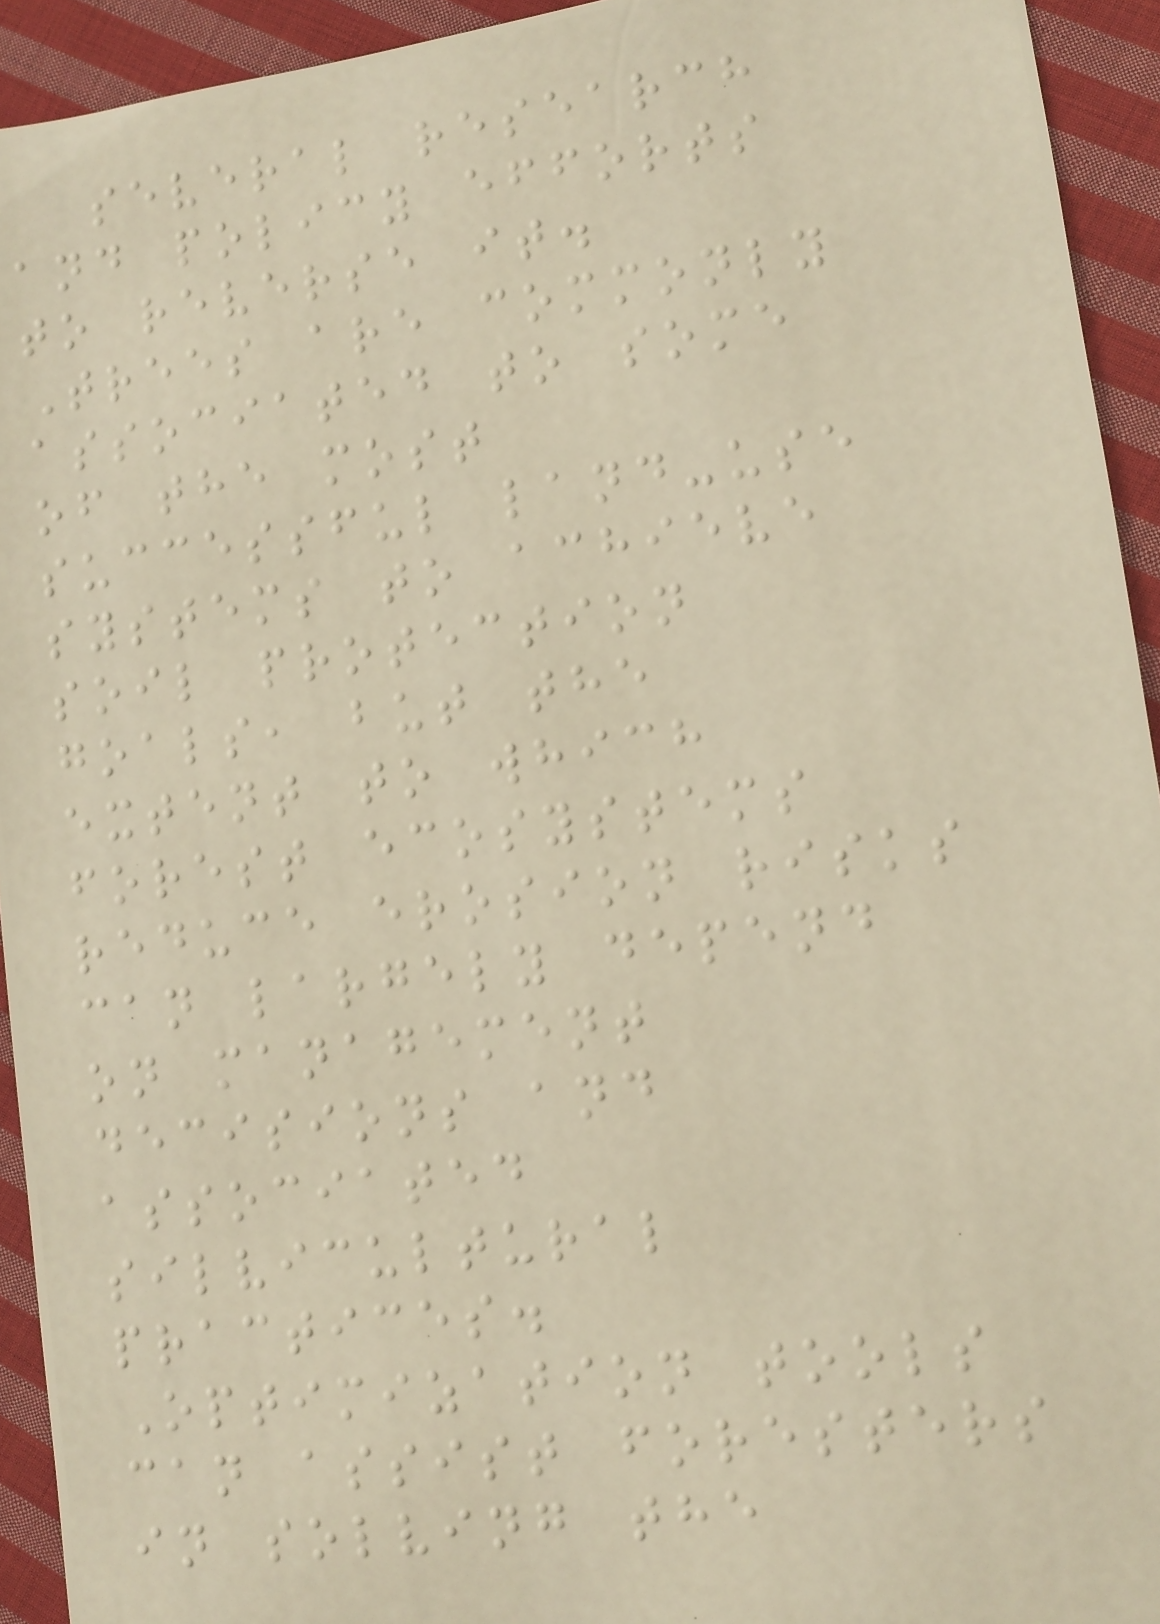several research
and policy efforts
to reverse it.
Trees are commonly
associated to some
of the most
successful land-use
systems to achieve
soil protection
goals, but the
extent to which
forest ecosystems
reduce erosion risks
can largely depend
on management
decisions and
associated
silvicultural
practices.
Optimization tools
can assist foresters
in solving the
